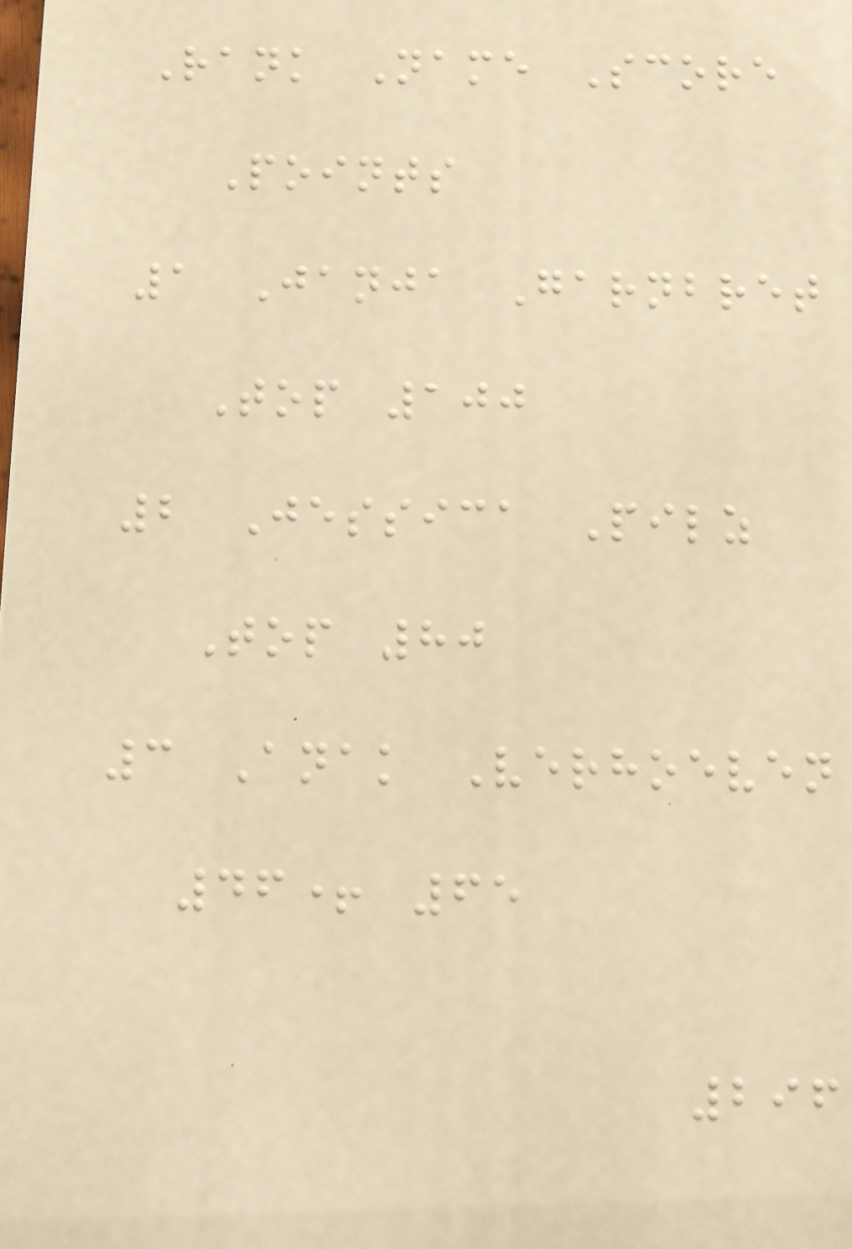Rank Name Score
Points
1 Janja Garnbret
Top 100
2 Jessica Pilz
Top 80
3 Anak Verhoeven
46+ 65
296
